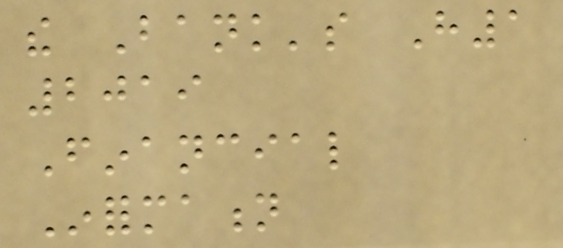the Bank's H1
2019
Financial
Information
